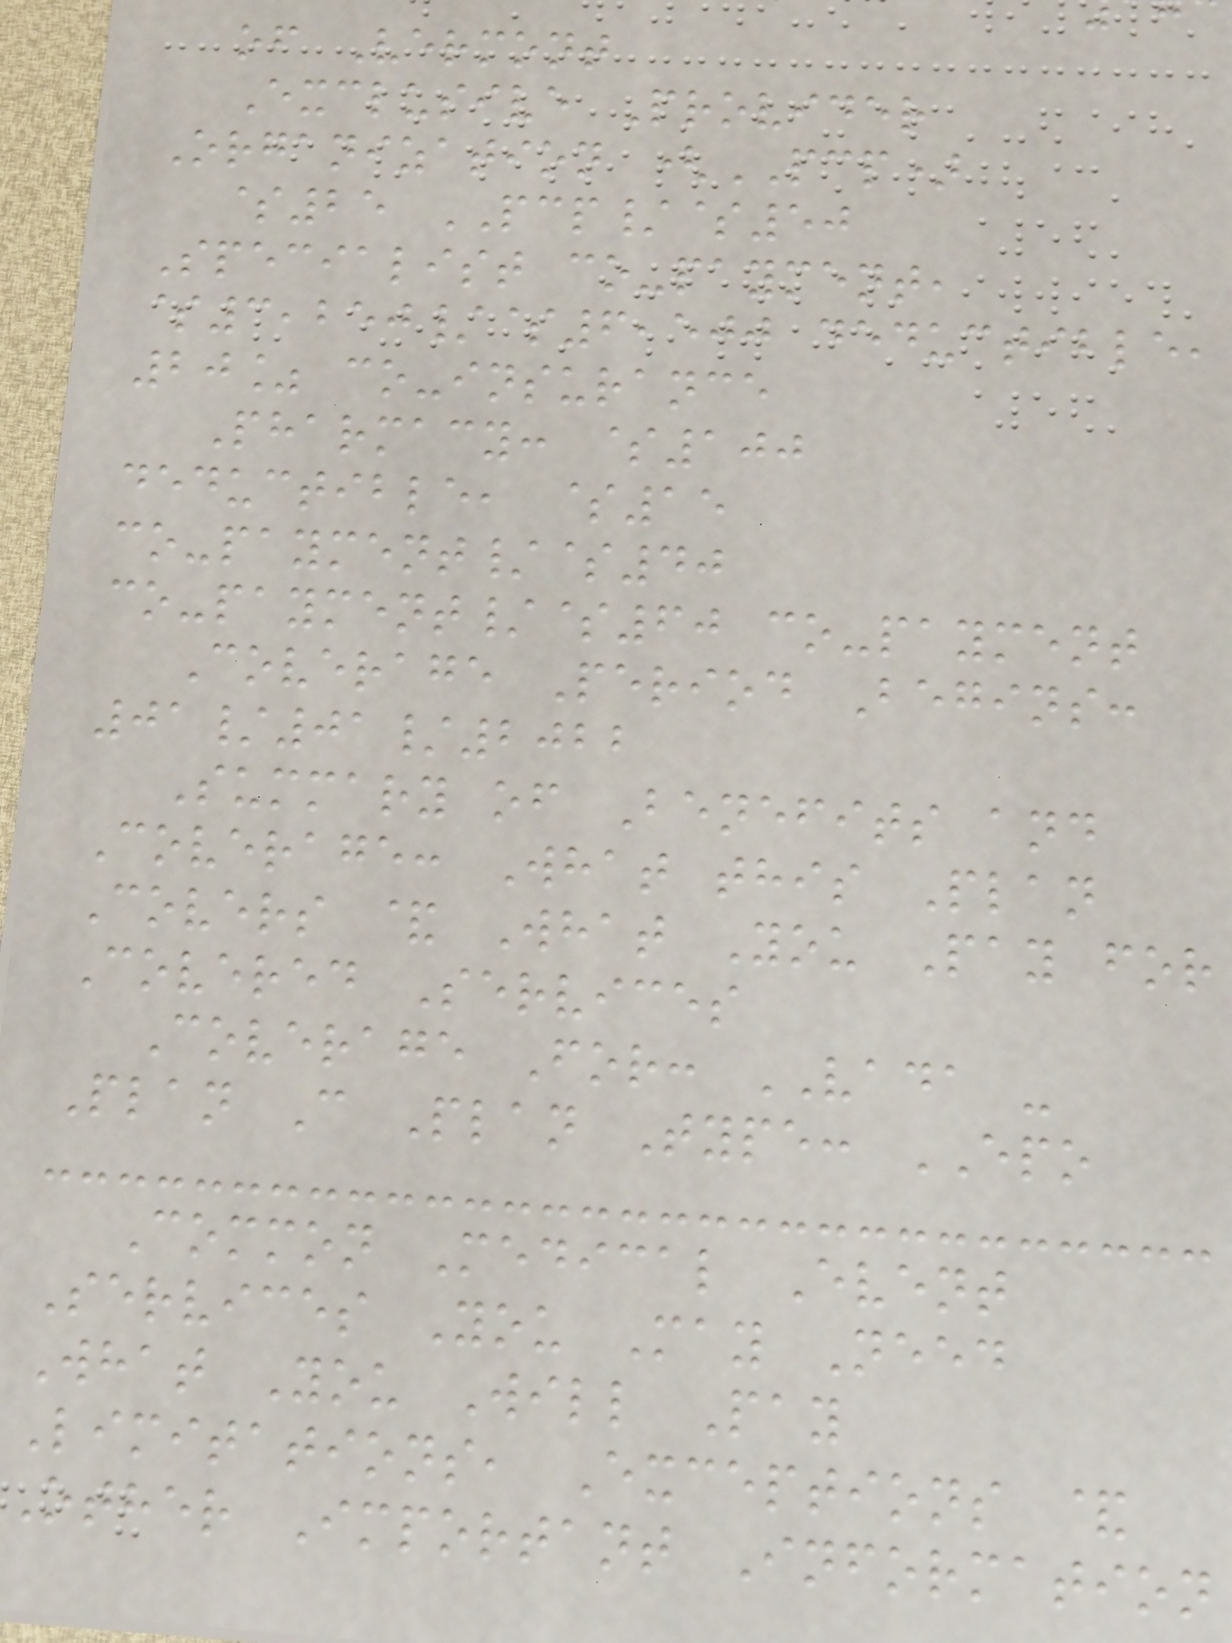of Vermont
Exclusive Provider
Organization (PCP)
$25 PCP/$50
Specialist co-payment,
$3,250/$6,500 deductible,
20% co-insurance
Pharmacy: $100
deductible, $15
co-payment/$40
co-payment/$60 co-payment
Coverage Period Begins:
01/01/2022
Summary of Benefits and
Coverage: What this Plan
Covers & What You Pay for
Covered Services
Coverage For: VADA -
Plan C Plan Type: EPO
Common Medical Event
Services You May Need
What You Will Pay
Limitations, Exceptions &
Other Important Information
